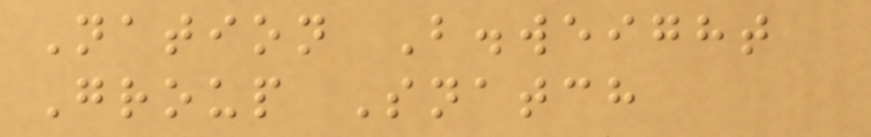Nation B.weight
Group Snatch
